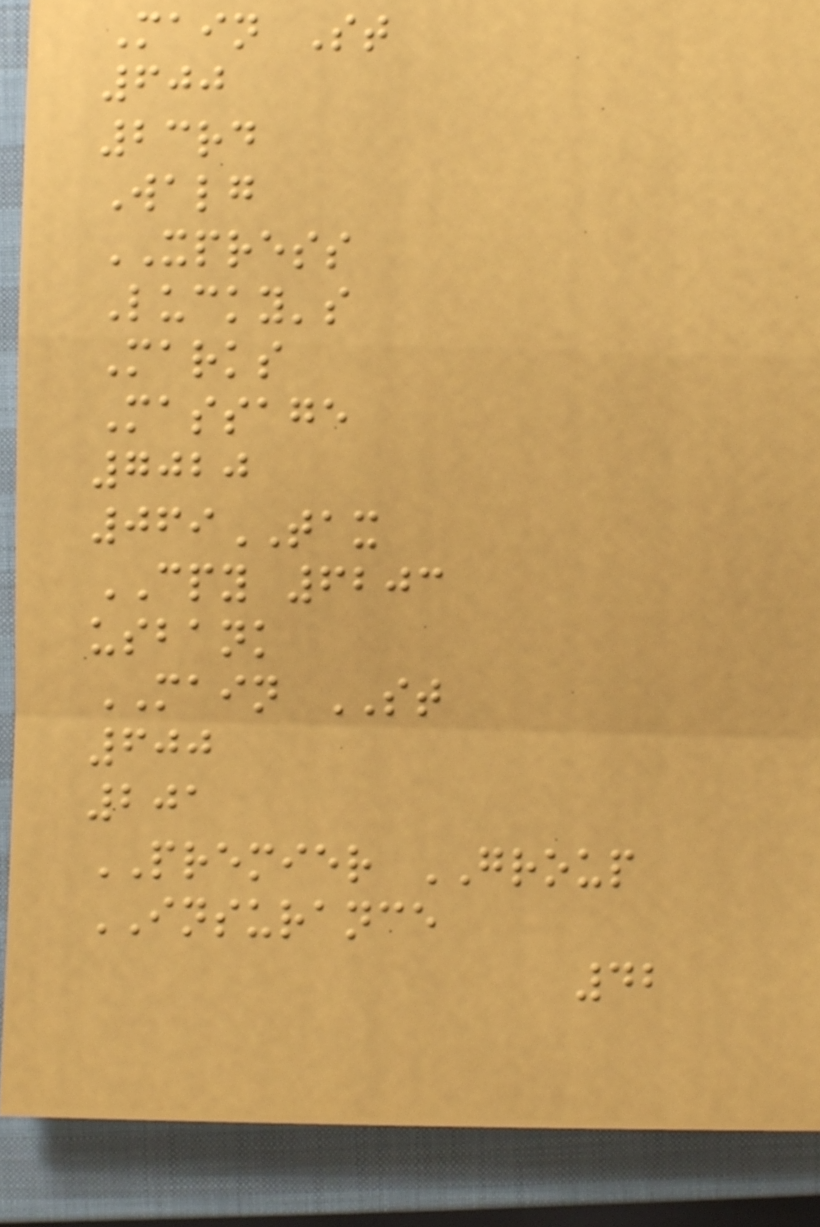Main St
600
23rd
Walg
XPRESS
Lucky's
Marks
Massage
7020
069TAX
CPY 6203
usbank
MAIN ST
600
201
PREMIER GROUP
INSURANCE
42
